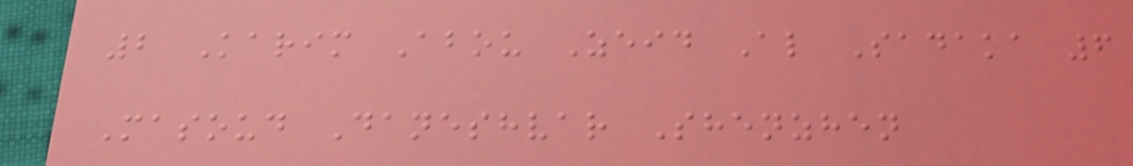2 Karim Abou Zeid Al Sadaka 6
Masoud Daneshvar Shenzhen
